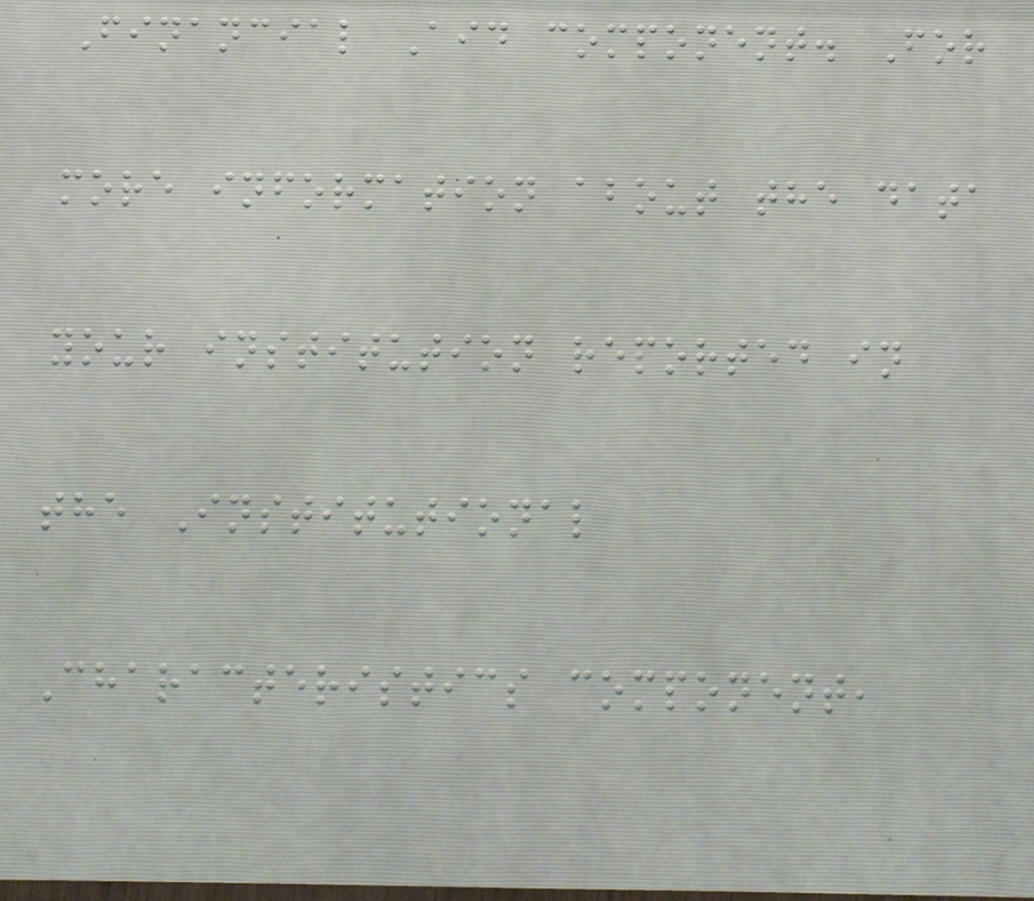Financial Aid component. For
more information about the data
your institution reported in
the Institutional
Characteristics component,
